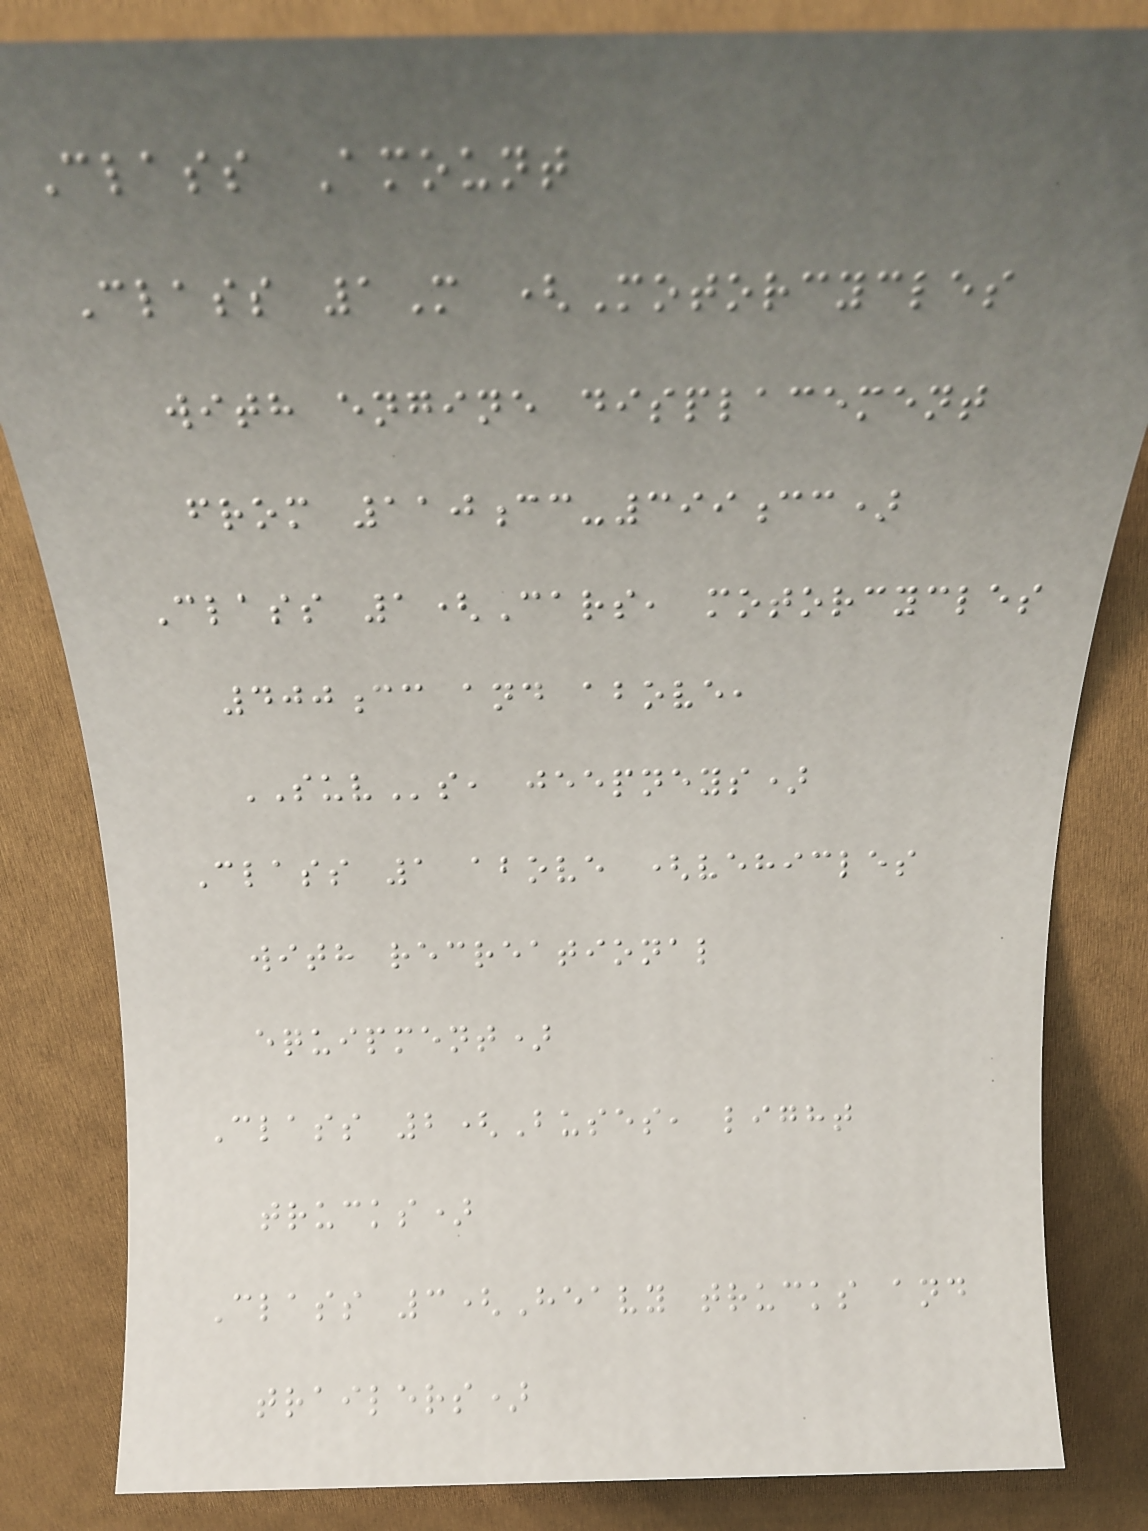Class Amount
Class 1M (Motorcycles
with engine displacement
from 110cc-399cc)
Class 1(Cars, motorcycles
400cc and above,
SUVs, jeepneys)
Class 1 above (vehicles
with recreational
equipment)
Class 2(Buses, light
trucks)
Class 3(Heavy trucks and
trailers)
